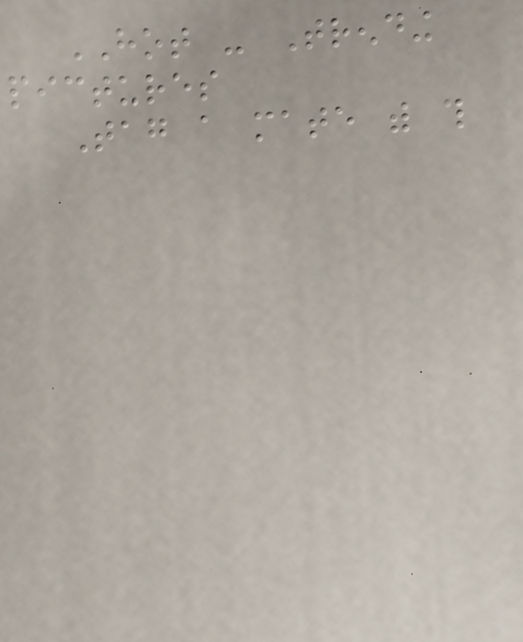HOT - Trending
pictures
Tag a mate with this
